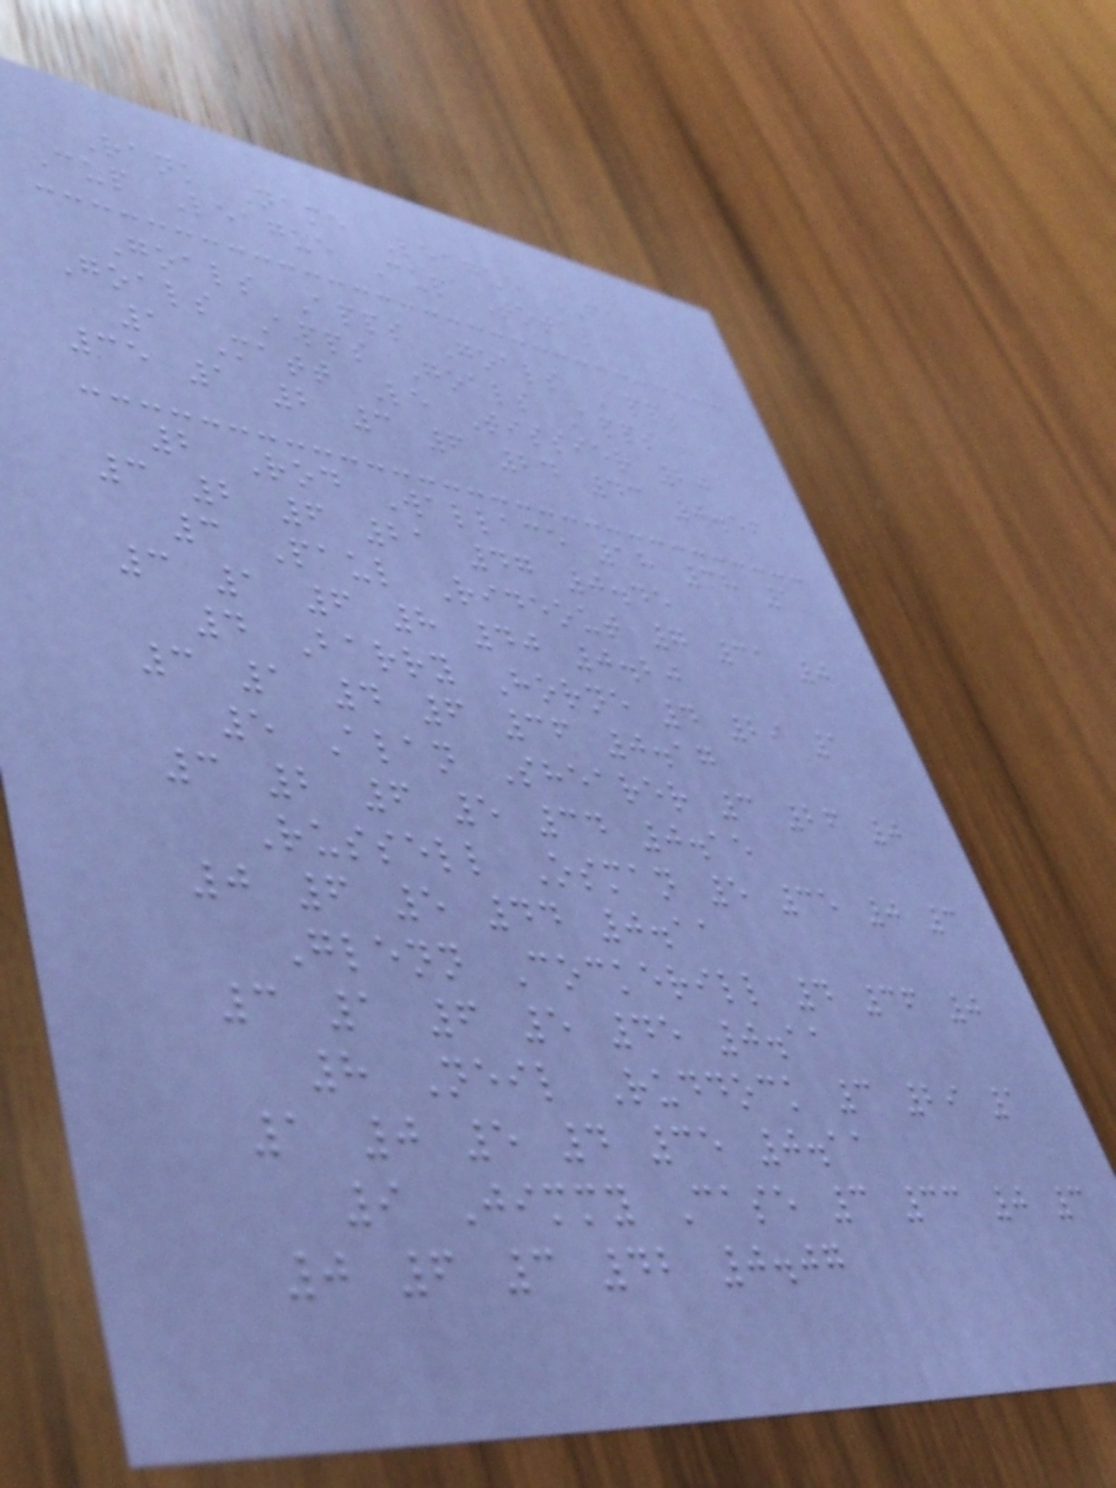Rank Name League FA
Cup League Cup Total
Goals Apps Goals Apps
Goals Apps Goals Apps
1 Matt Le Tissier 20
35 1 2 3 6 24 43 0.56
2 Rod Wallace 18 38 1
3 2 6 21 47 0.45
3 Paul Rideout 7 31 0
3 1 6 8 40 0.20
4 Barry Horne 4 29 1
3 1 4 6 36 0.17
5 Alan Shearer 3 26 0
3 2 6 5 34 0.15
Russell Osman 5 35 0 3
0 6 5 44 0.11
Glenn Cockerill 4 36 0
3 1 6 5 45 0.11
8 Neil Ruddock 3 29 1
1 0 5 4 35 0.11
9 Jimmy Case 3 33 0 3
0 6 3 42 0.07
